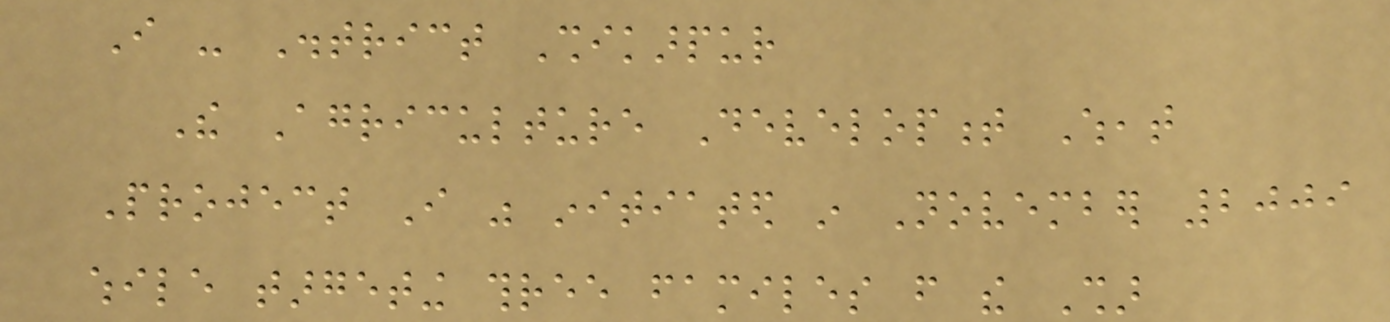I - District Shikarpur
The Agriculture Development Wheat
Project I was initiated in November 2009
while targeting three familes from the Shar
